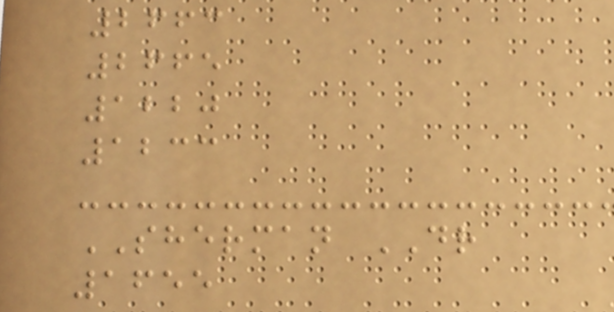2663
2665
1220
1233
SHERMAN DR
1655
